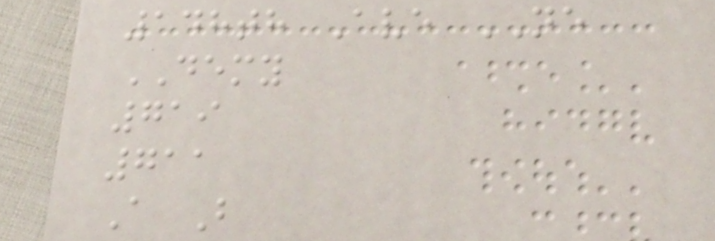148th Ave NE
DEMY
719
711
A B
